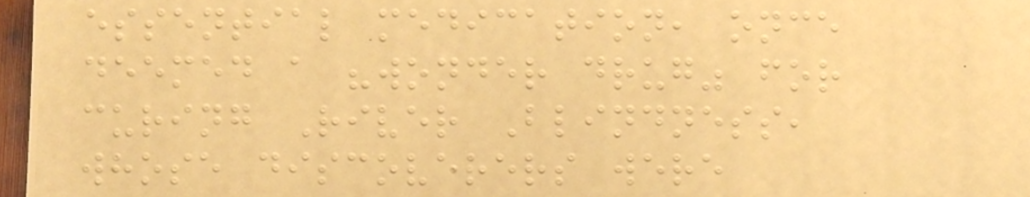essential medication, once
deemed a "wonder drug" for
curing River Blindness,
whose discoverers were
